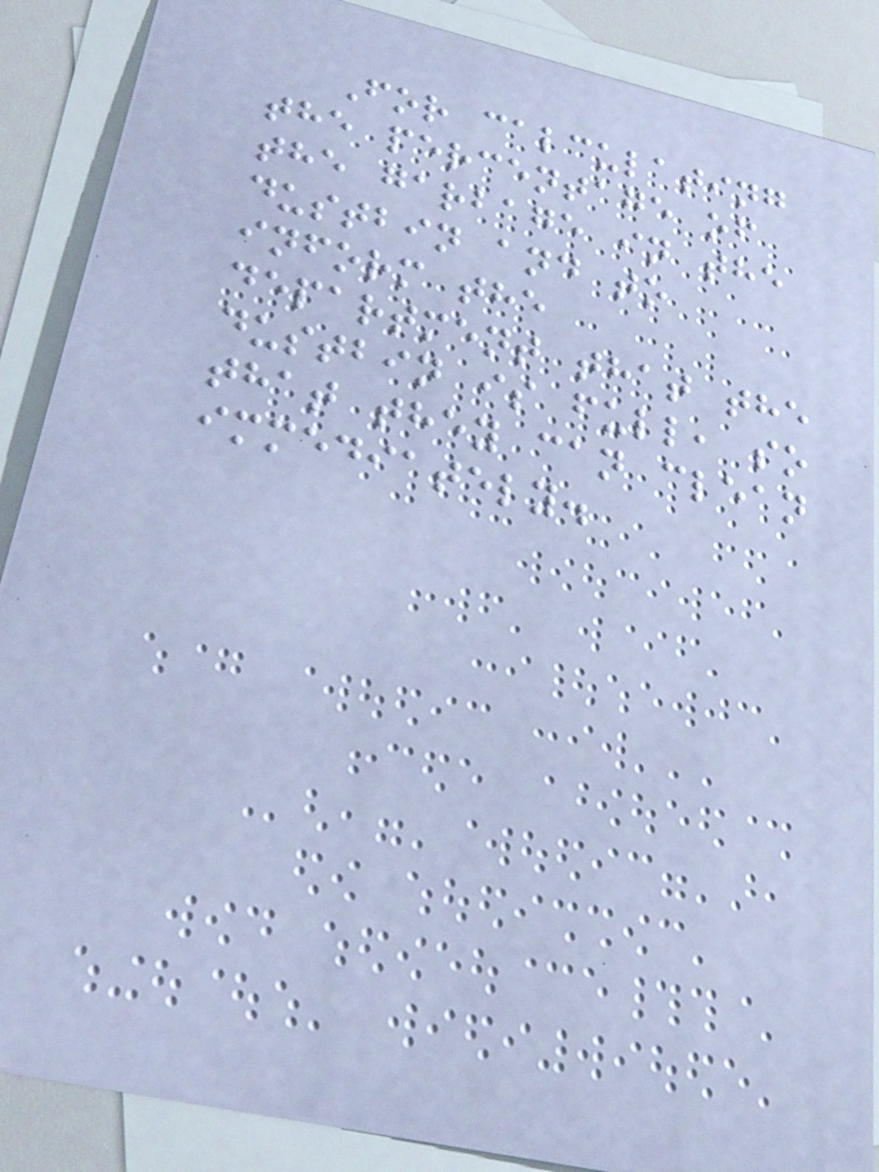For calculating
the percentage of
the garbage in the
dustbin and to
inform the
department that the
dustbin is full, so
that they can clean
immediately.
